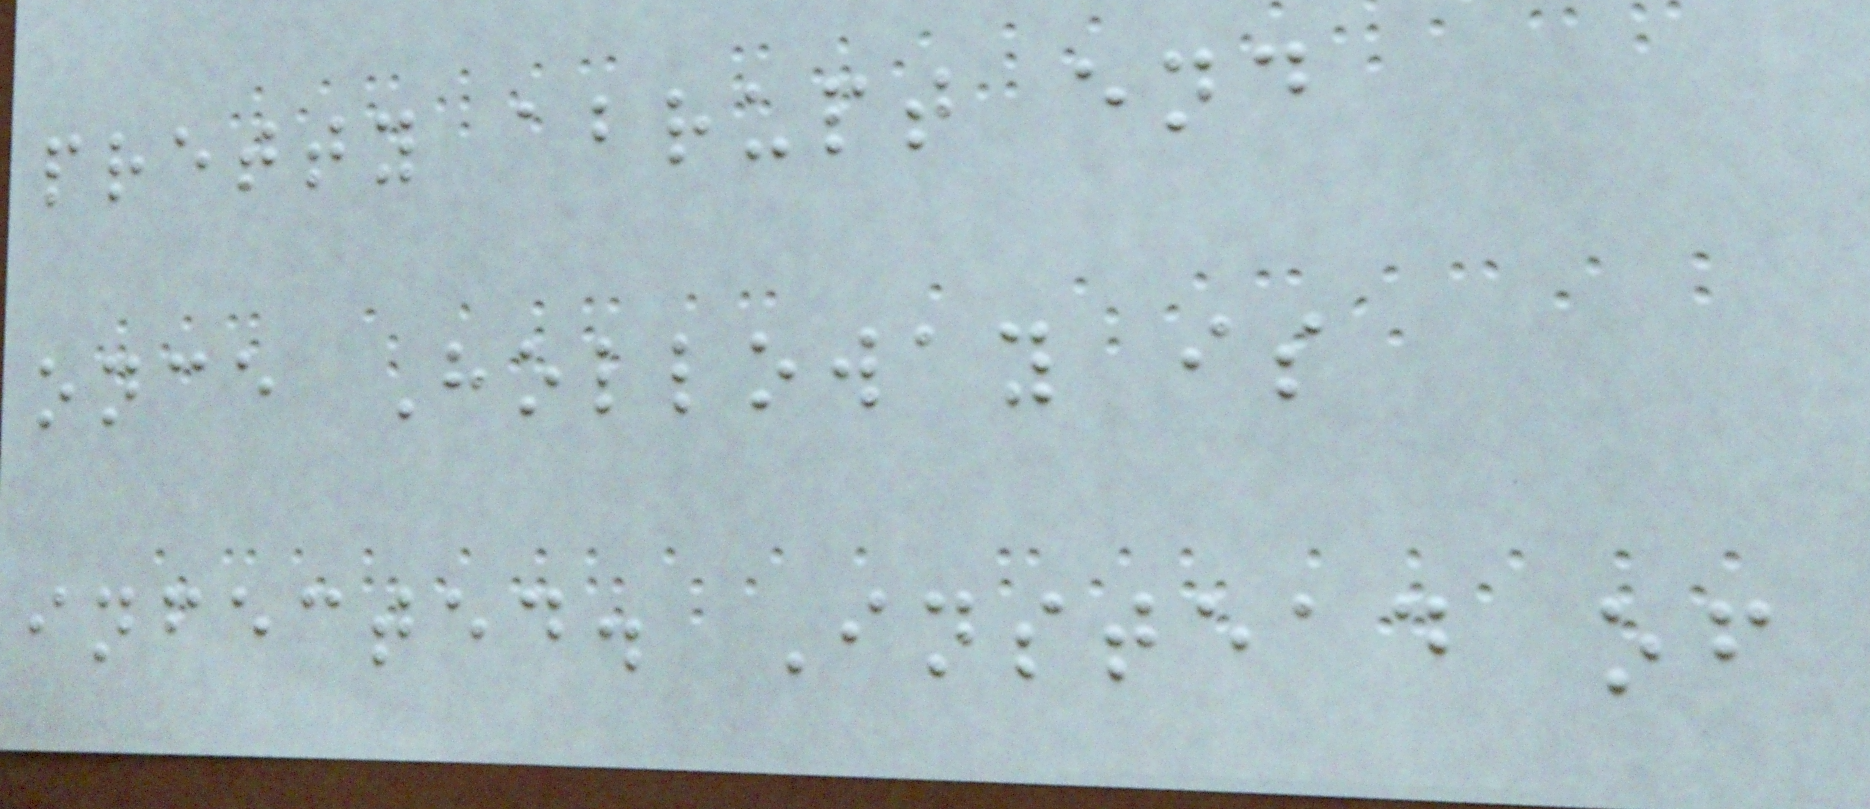pretty abrupt end
once Holloway is
infected. Instead of
